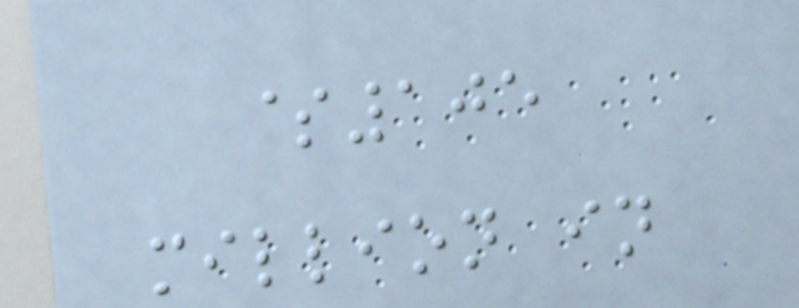$105
million in
